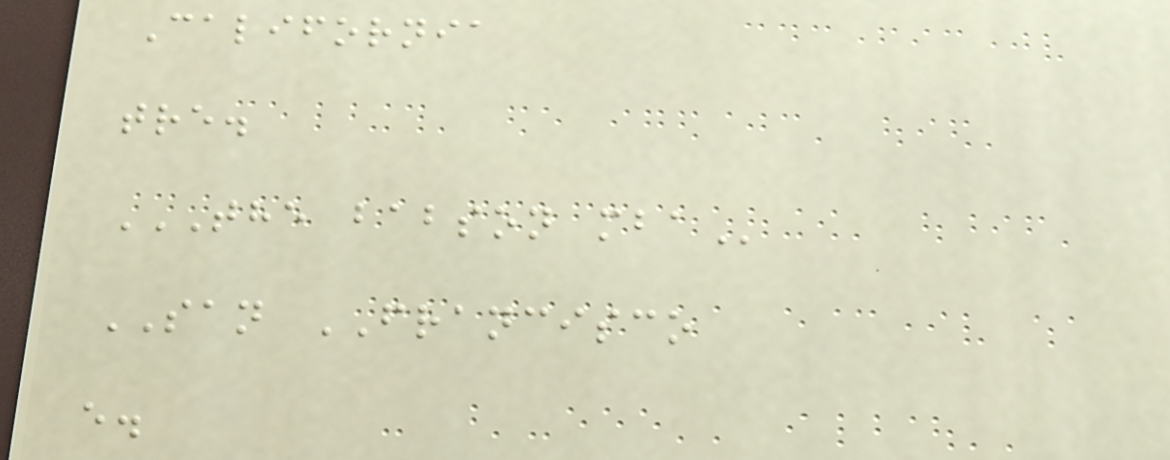California
tre.
THE BABSON MBA
SAN FRANCISCO
e.
